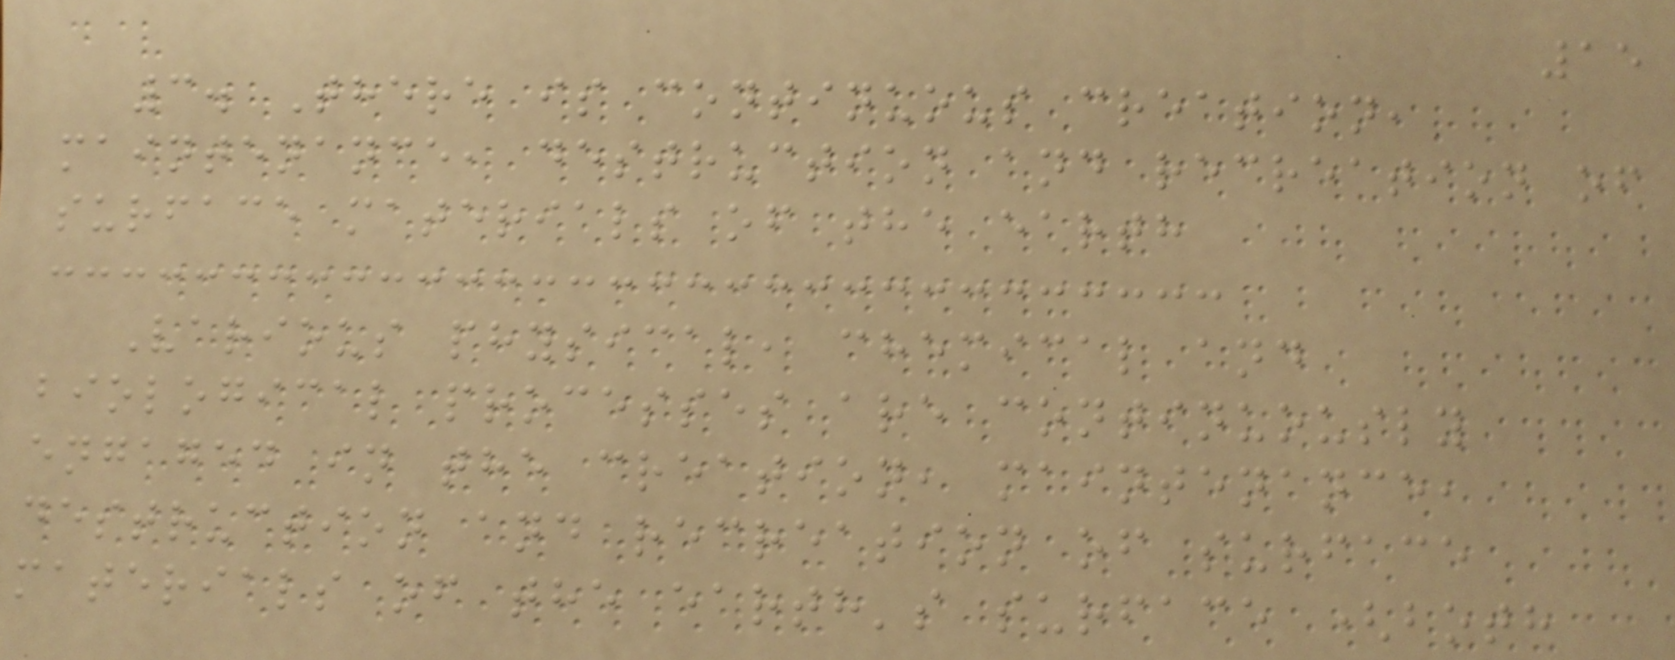15
3. There is continuous creation,
maintenance, destruction and recreation of
surface materials of the earth
Various physical, chemical and
biological processes are continuously
engaged in the creation, maintenance,
destruction and recreation of surface
materials of the earth's surface (both
